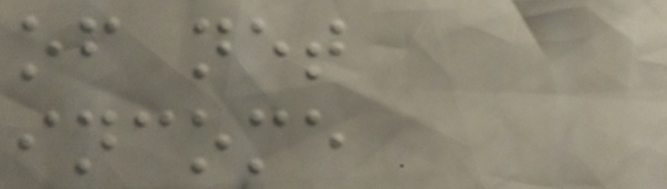of net
income
